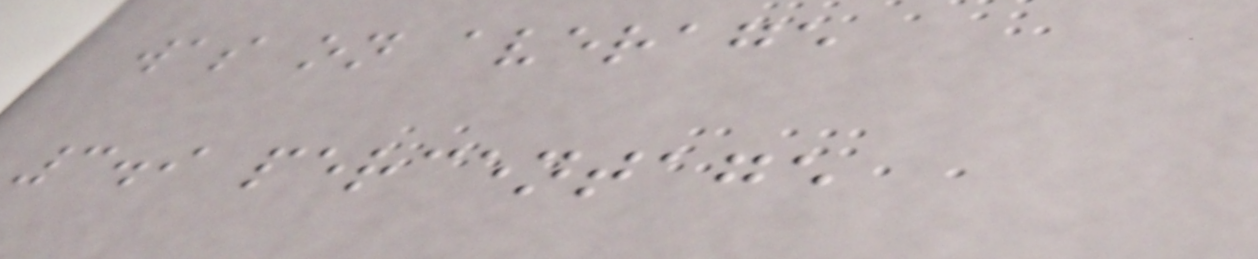was on average
3.9 percentage
